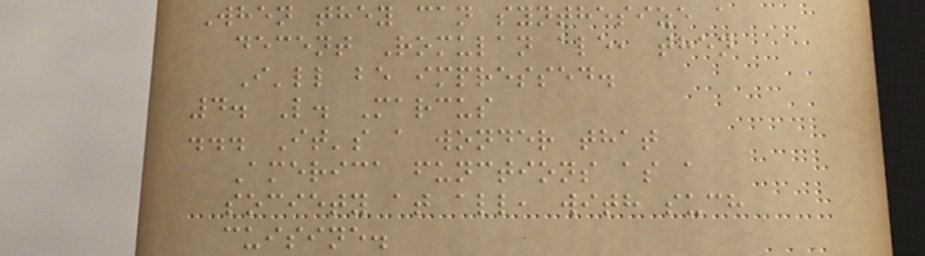When they can synthesize a
decent Romulan ale, then
I'll be impressed.
4. L. Marcus
... It's a wonder that
America functions as a
society at all, with such
cuisine.
